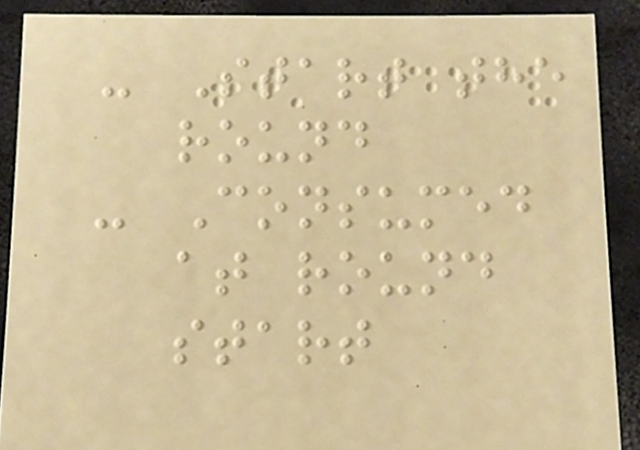- Start the
round
- Consumed
at round
start
